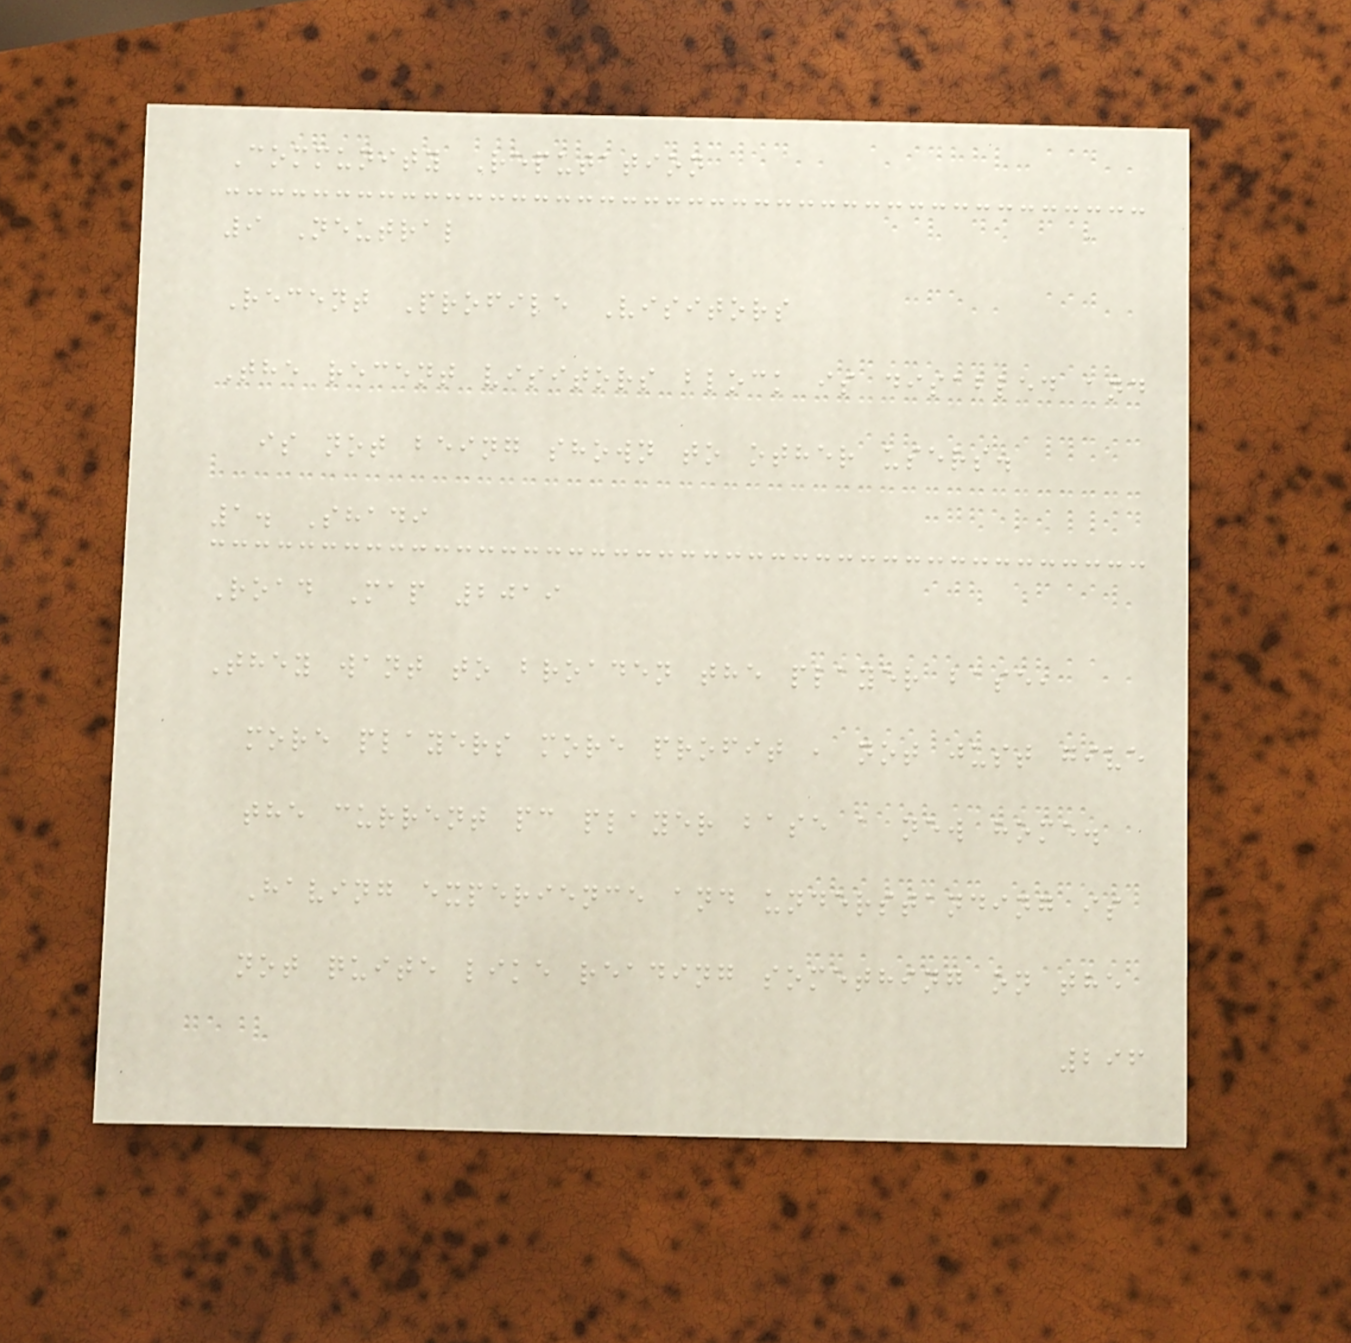Community Reputation
9 Neutral
Recent Profile Visitors
The recent visitors block is disabled and
is not being shown to other users.
1. Shadi
Road Map 2019
They want to broaden the player base,
more players more profit , not just give
the current pc player base a new home.
Having experience and understanding is
not quite like reading something on the
296
